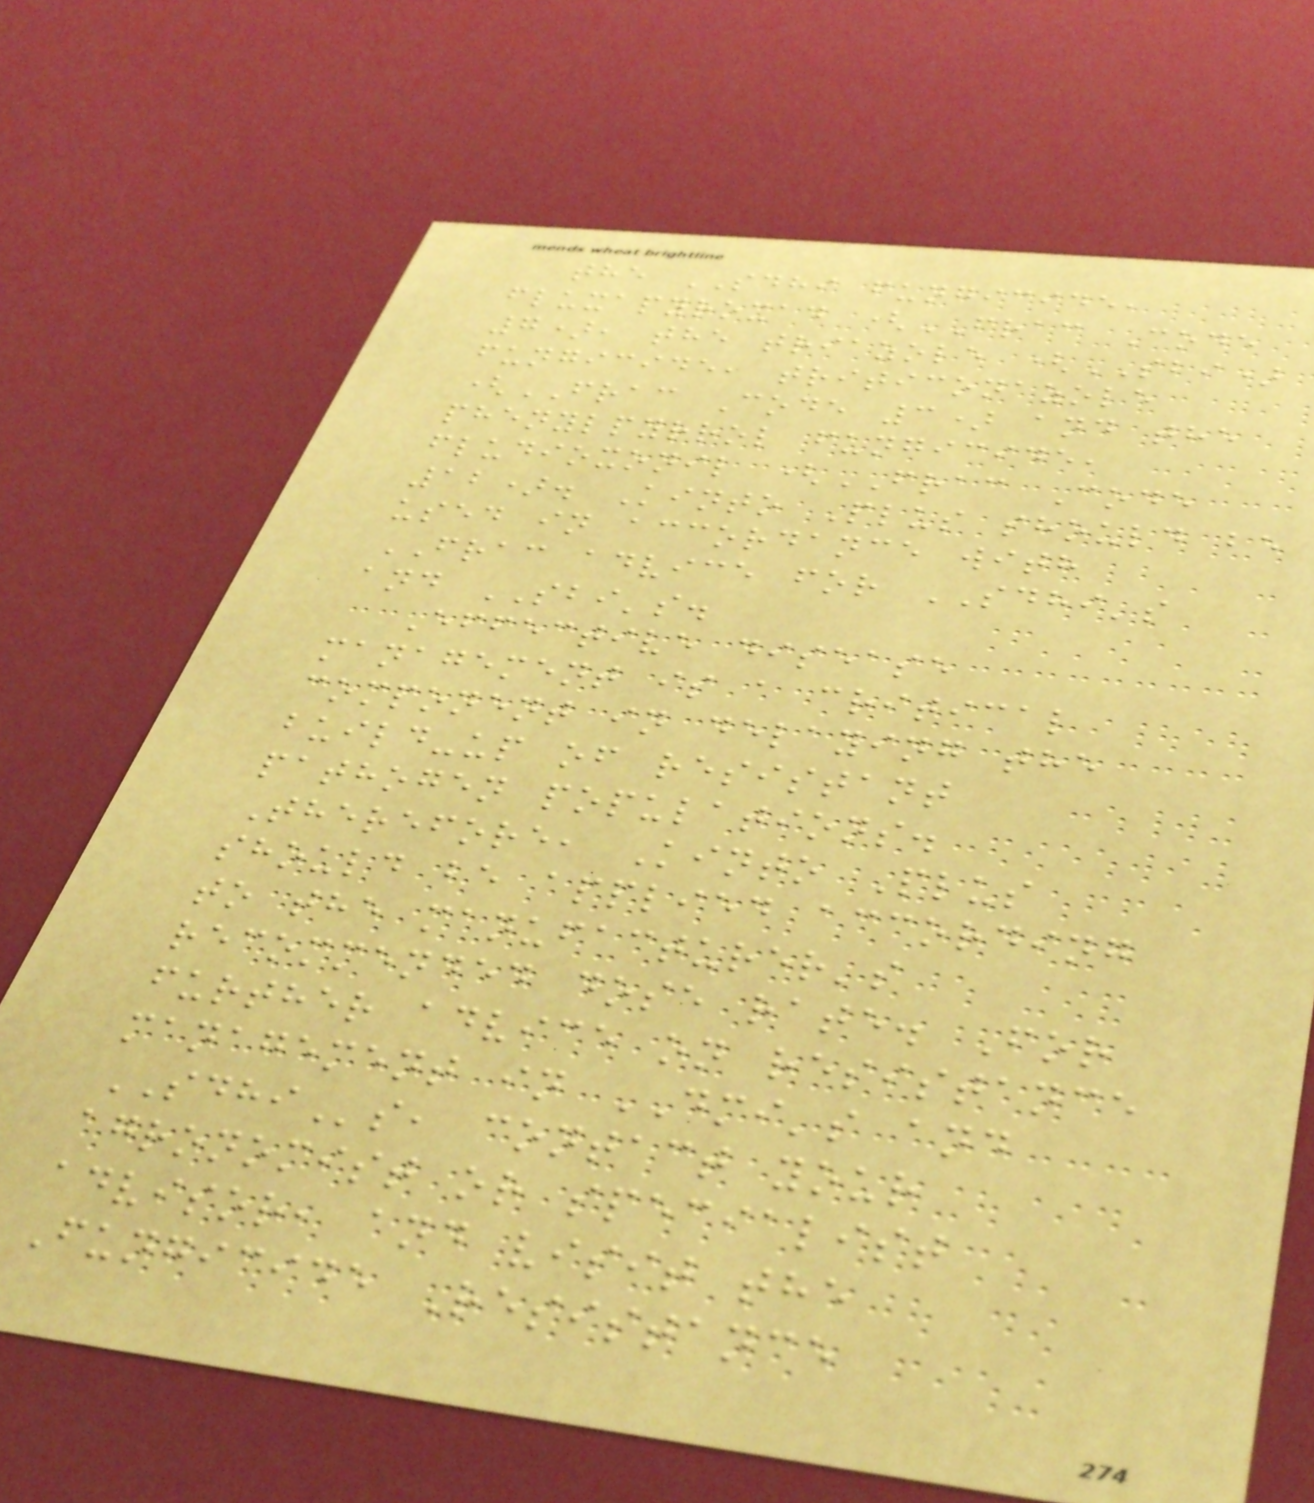the SDHI fungicide,
fluxapyroxad (FRAC Code
7), the triazole (SBI)
fungicide, triticonazole
(FRAC Code 3) and the
phenylpyrrol fungicide,
fludioxonil (FRAC Code
12). Kinto Plus should be
used in accordance with
FRAC advice for SDHI's
and SBI's.
Effective disease
management is a critical
component in delaying the
build-up of resistant
pathogen populations.
Therefore, Kinto Plus
should be applied according
to the manufacturer's
recommended dose rate. For
further advice on resistance
management in DMI's and
SDHIs, contact your
agronomist or specialist
advisor, and visit the
Fungicide Resistance
